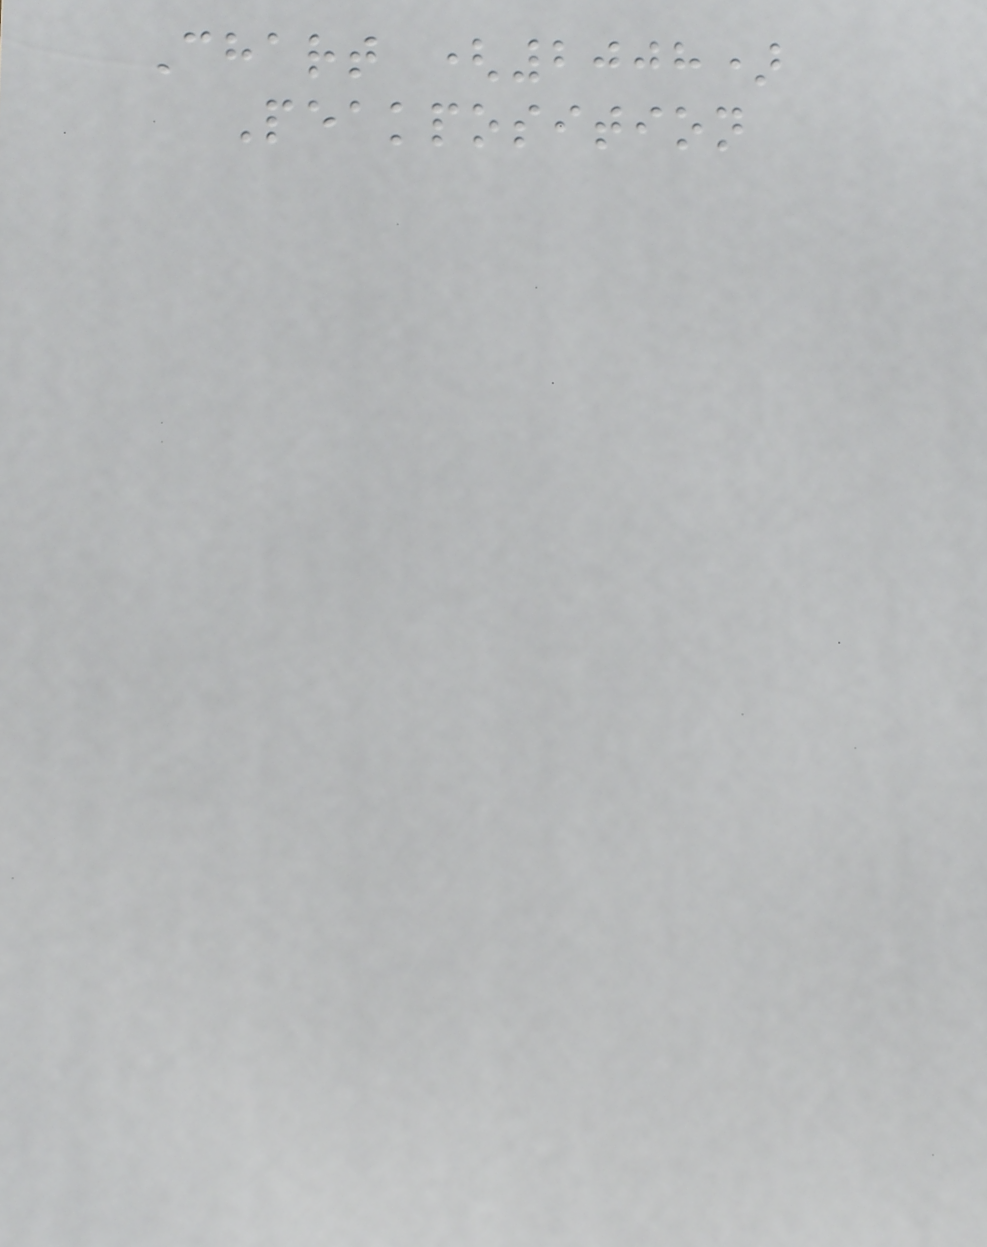Chart (2008)
Peakposition
